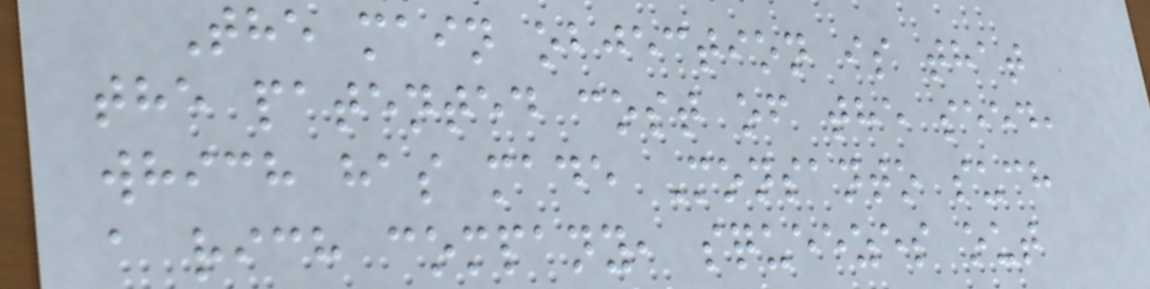The main objection is that
the patented cost of the seed,
which has made Monsanto such
a rich company, squeezes out
